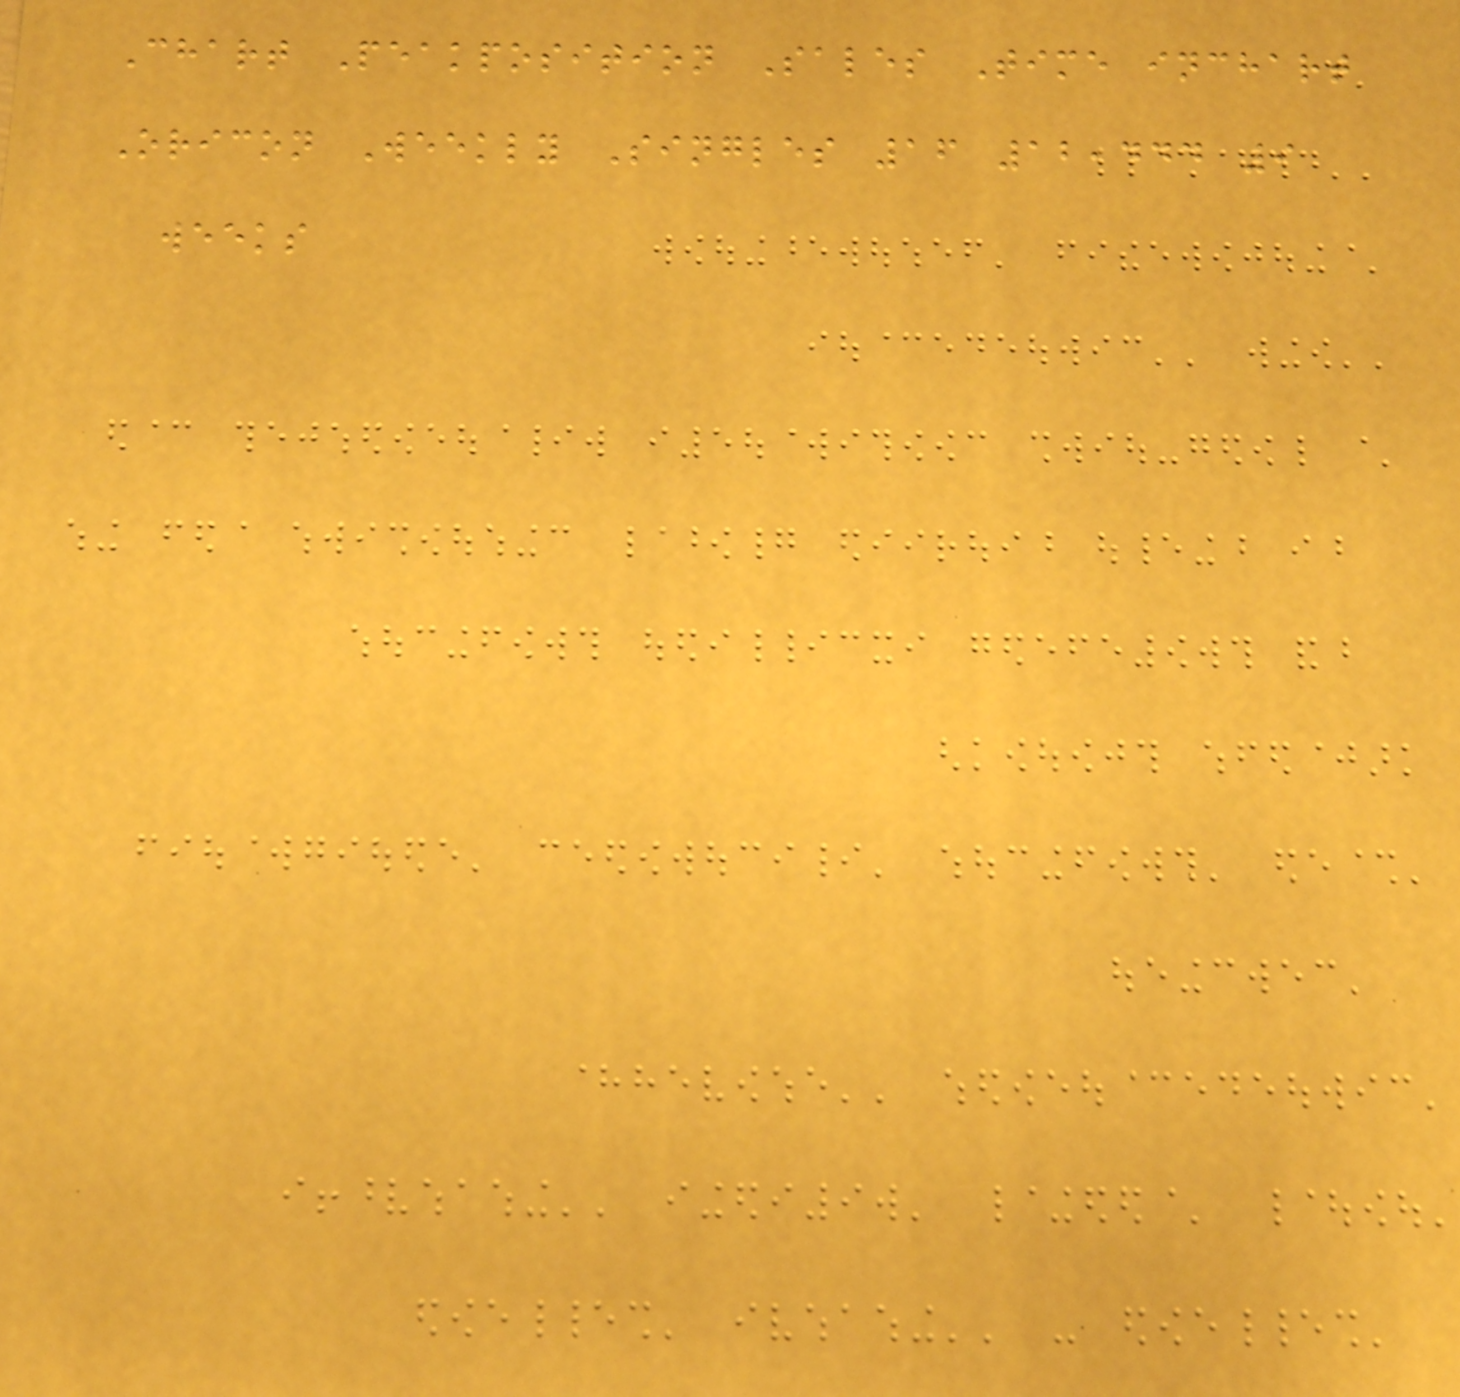Chart Peakposition Sales Time inchart
Oricon Weekly Singles 16 12,444 9
weeks
